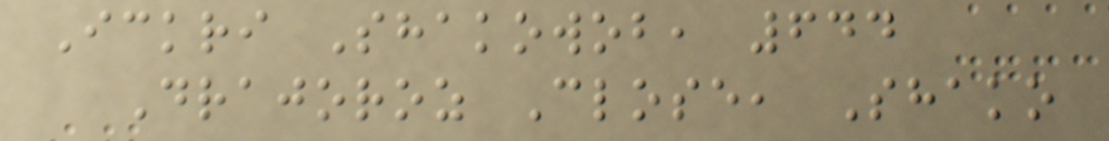Ickri Shakowob, 644
Drajoroz Close, Shako
